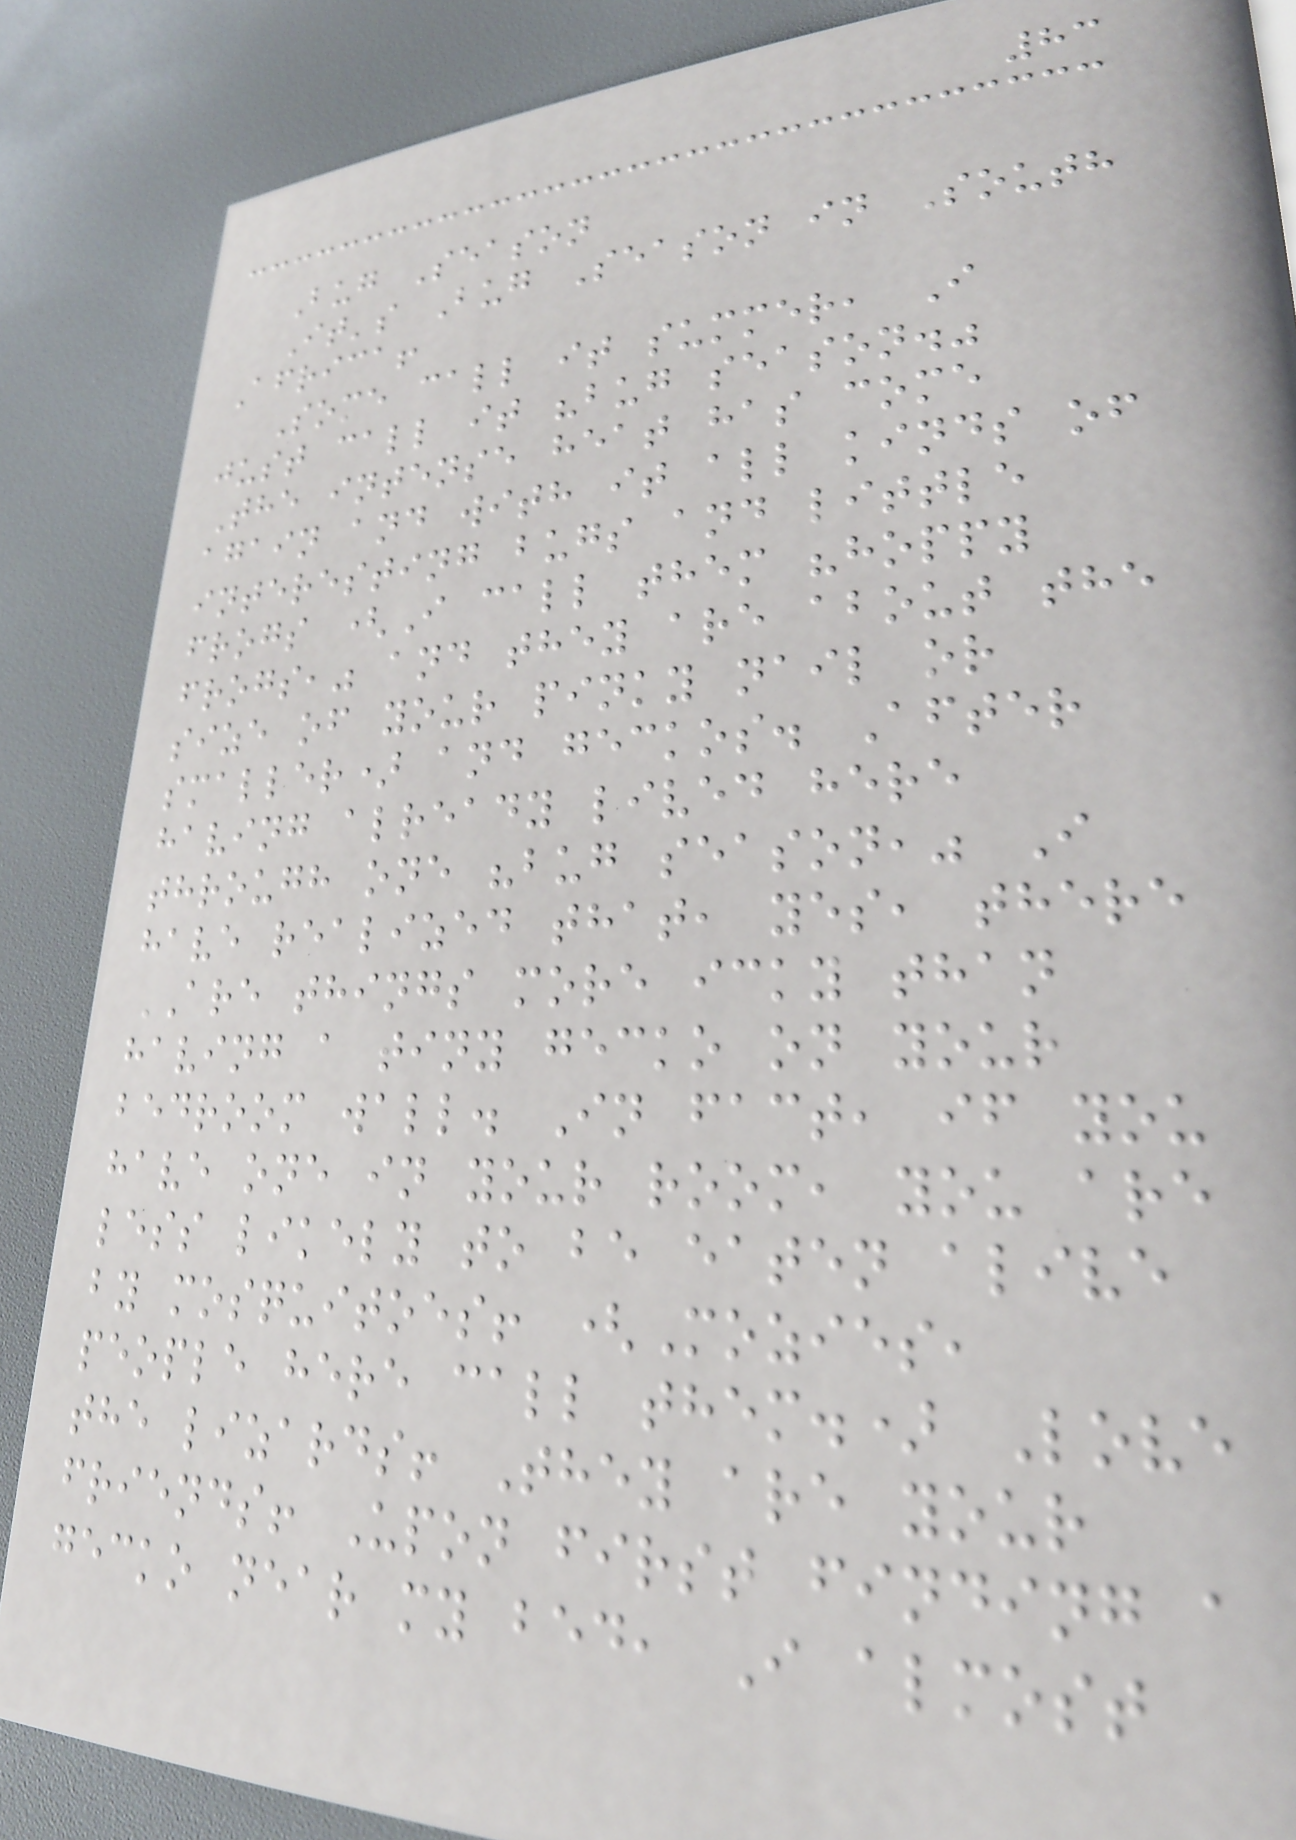83
Bug Season
It's Bug Season in South
Africa!
Some call it summer, I
just call it "bug season."
The intense heat has come
again and with it all kinds of
interesting bugs and little
frogs (I call them "hoppy
frogs," and they are about the
size of your pinky nail or
smaller) and geckos. After
having already lived here
through one "bug season," I
have realized that, yes, there
ARE things more icky than
having a tiny gecko on your
bedroom wall. In fact, if you
have one in your room, you are
less likely to be eaten alive
by mosquitoes! (Mozies,
people here call them.) Love
the lizards! They are your
friends! Upon first finding a
gecko near my bed, I almost
